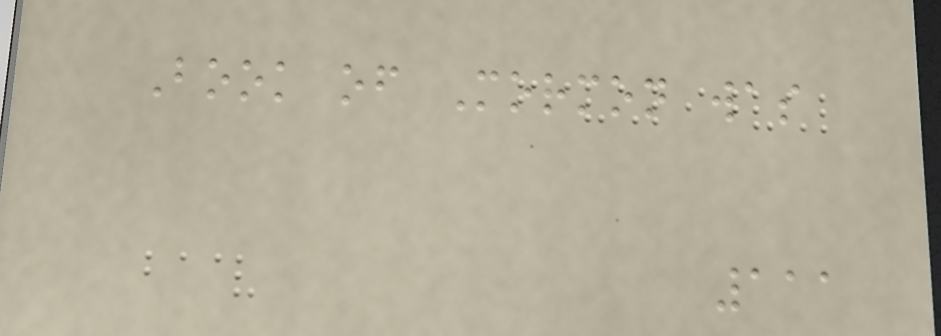Book of Mormon was
111
